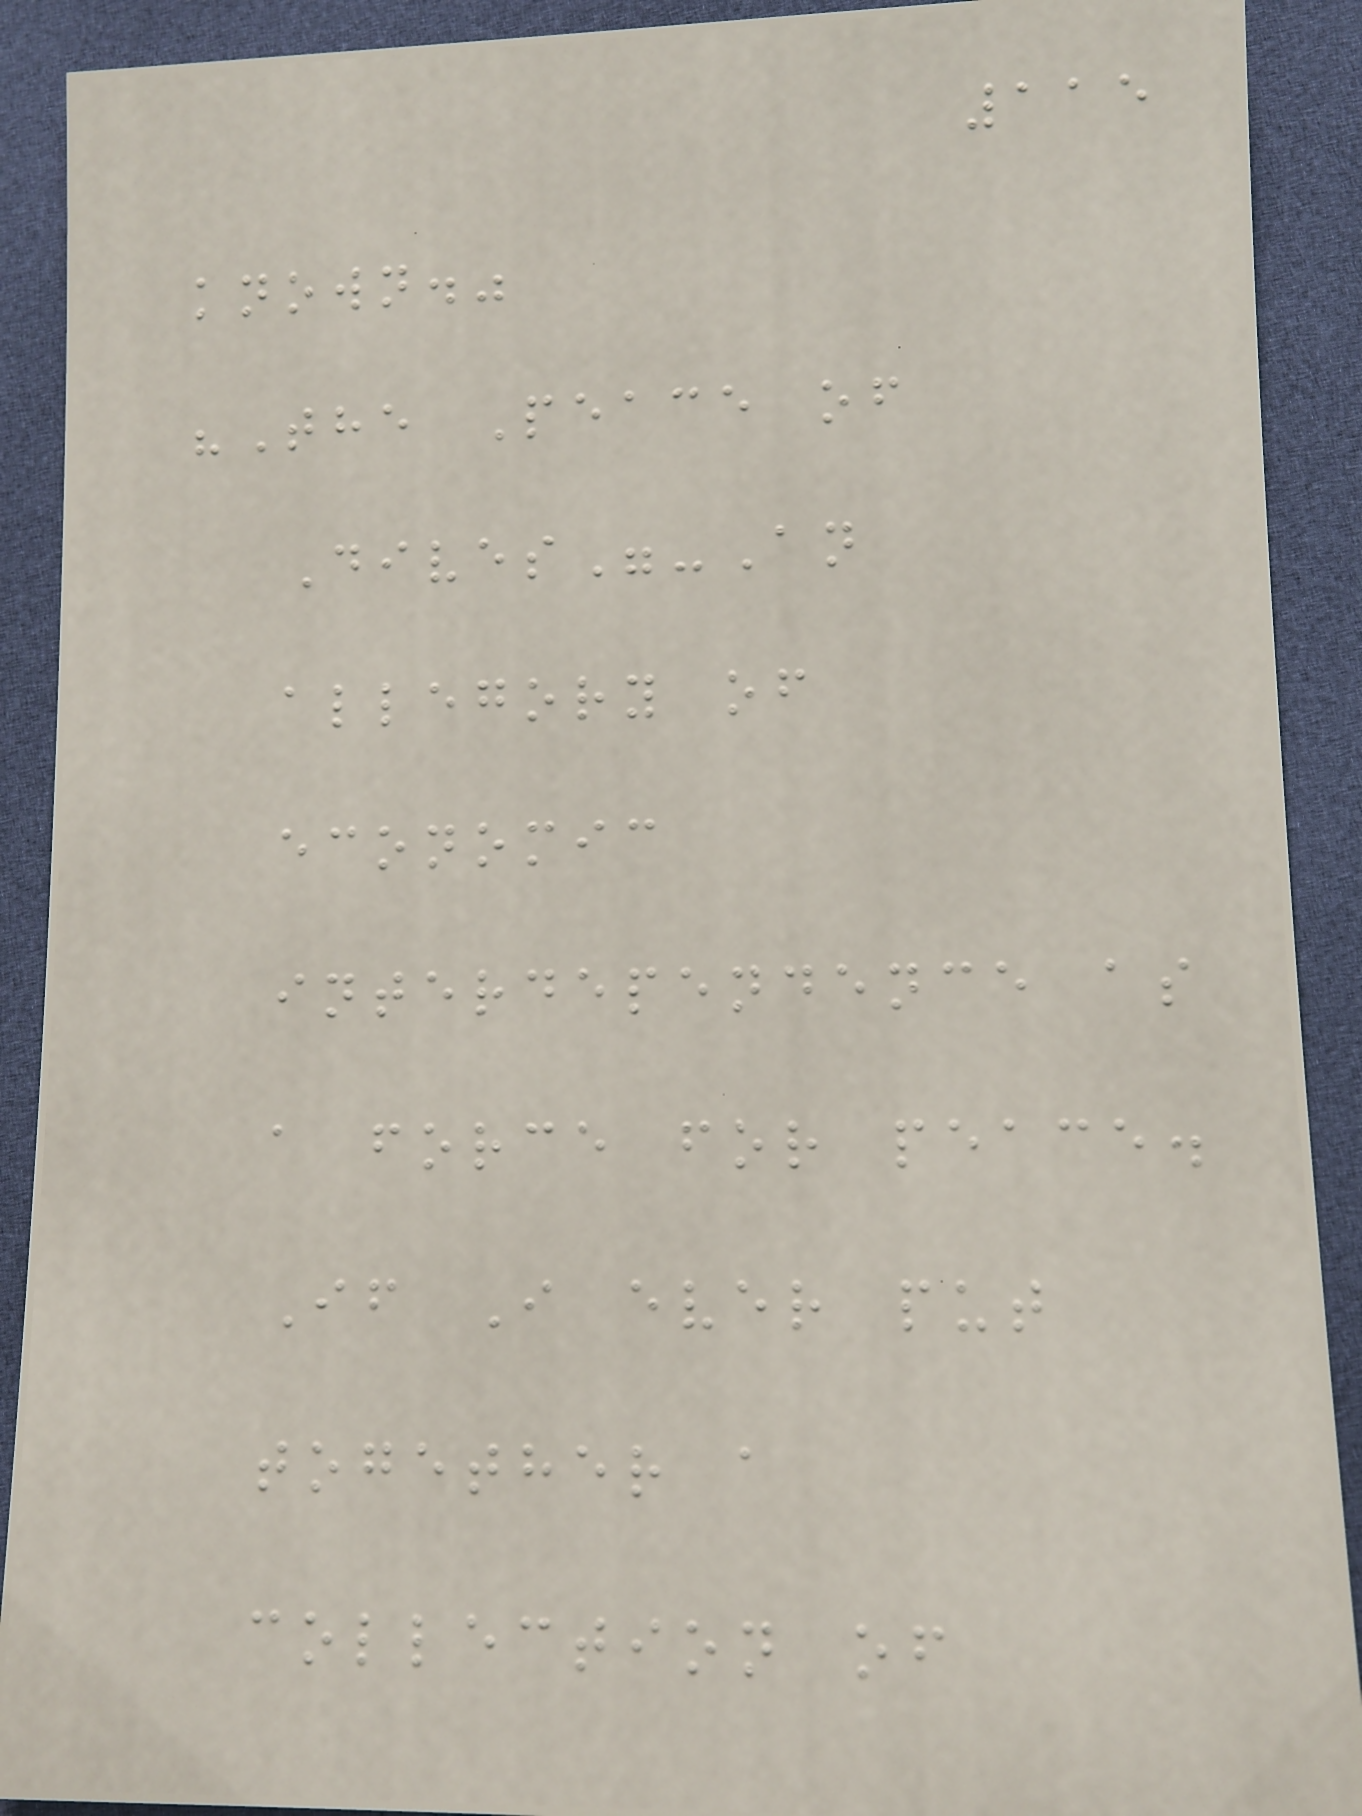115
known."
"The Peace of
Dives"-An
allegory of
economic
interdependence as
a force for peace.
If I ever put
together a
collection of
